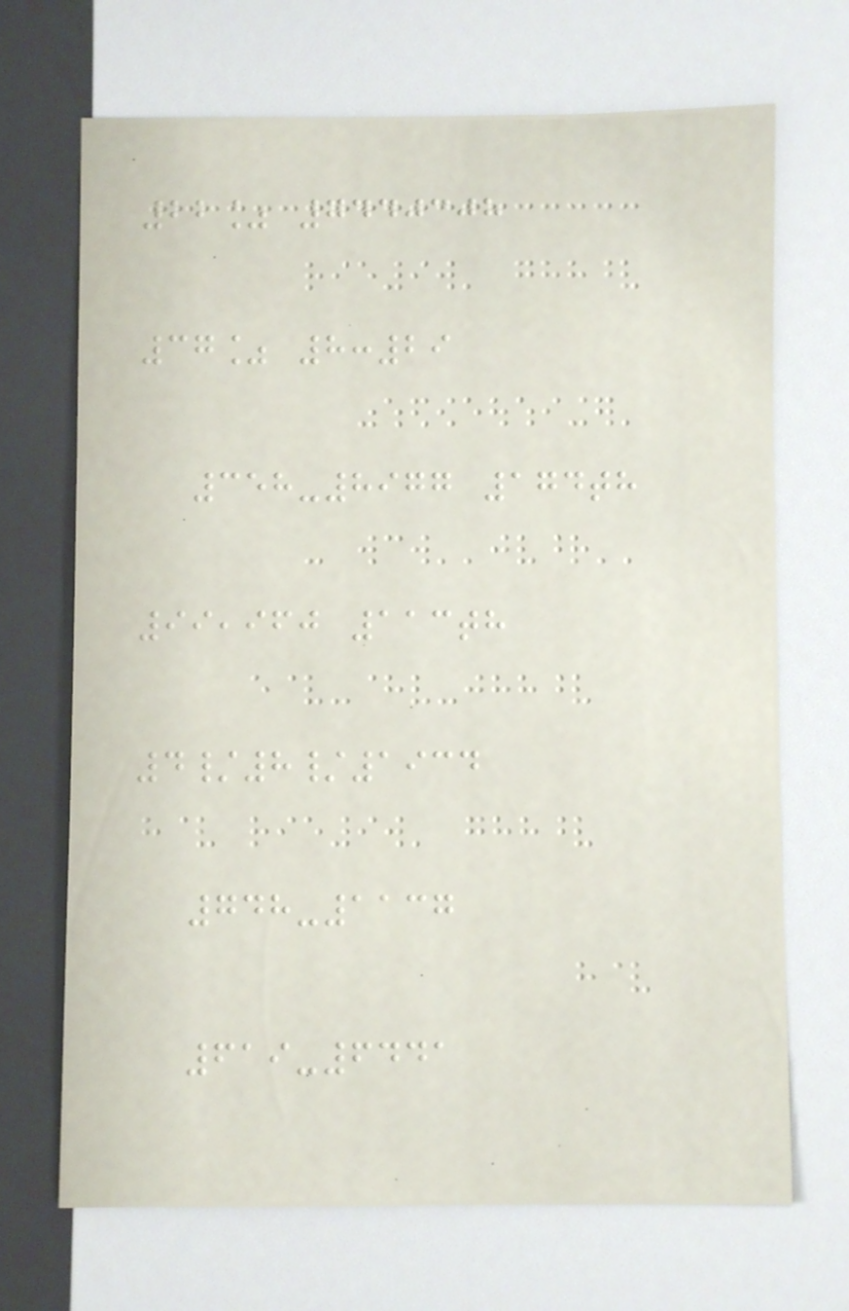22% 7440308
37% 8:29
358-8977 174th
99,960 113th
4/8/1934
748-1137
619-6441
